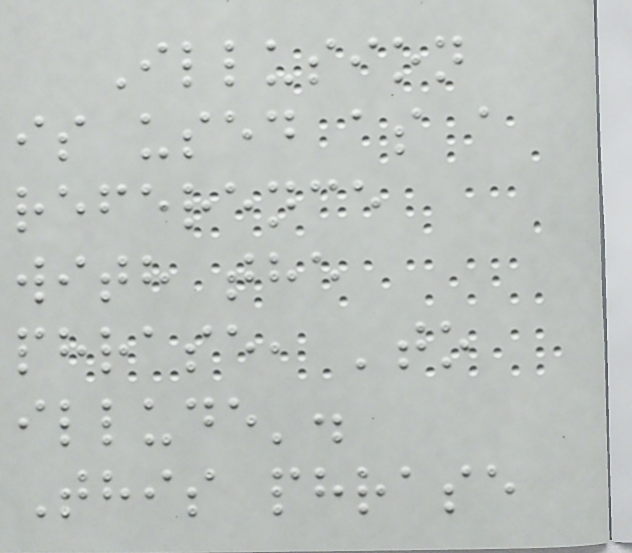Illusion
is used as a
reference
with the
phrase, 'to
illude'.
This phrase
